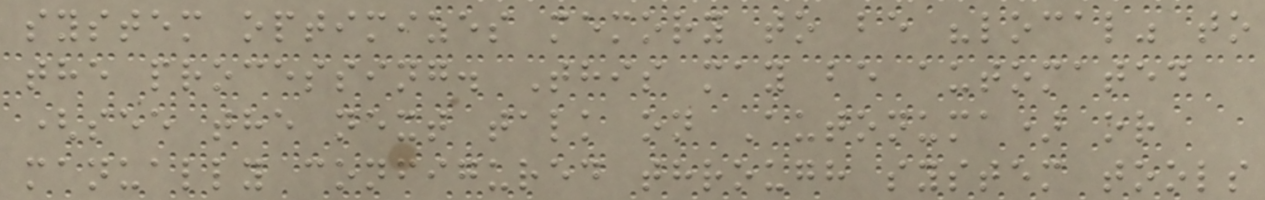system optimizes memory to be "local" to
the processing. This may be automated
(see the next talk on Autonuma) or
manually configured through system tools
